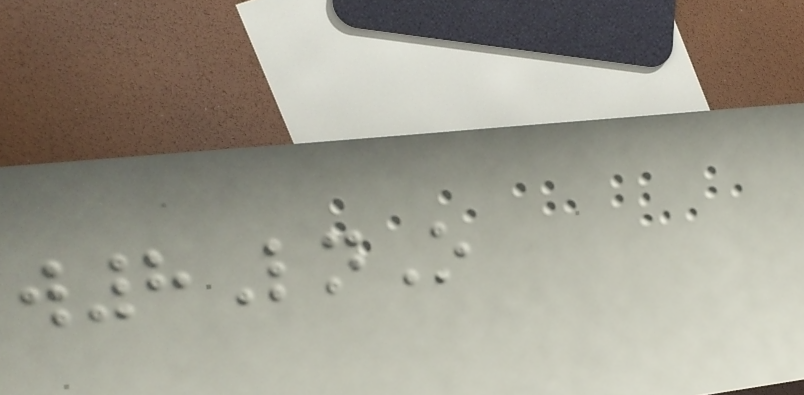w8LnO
